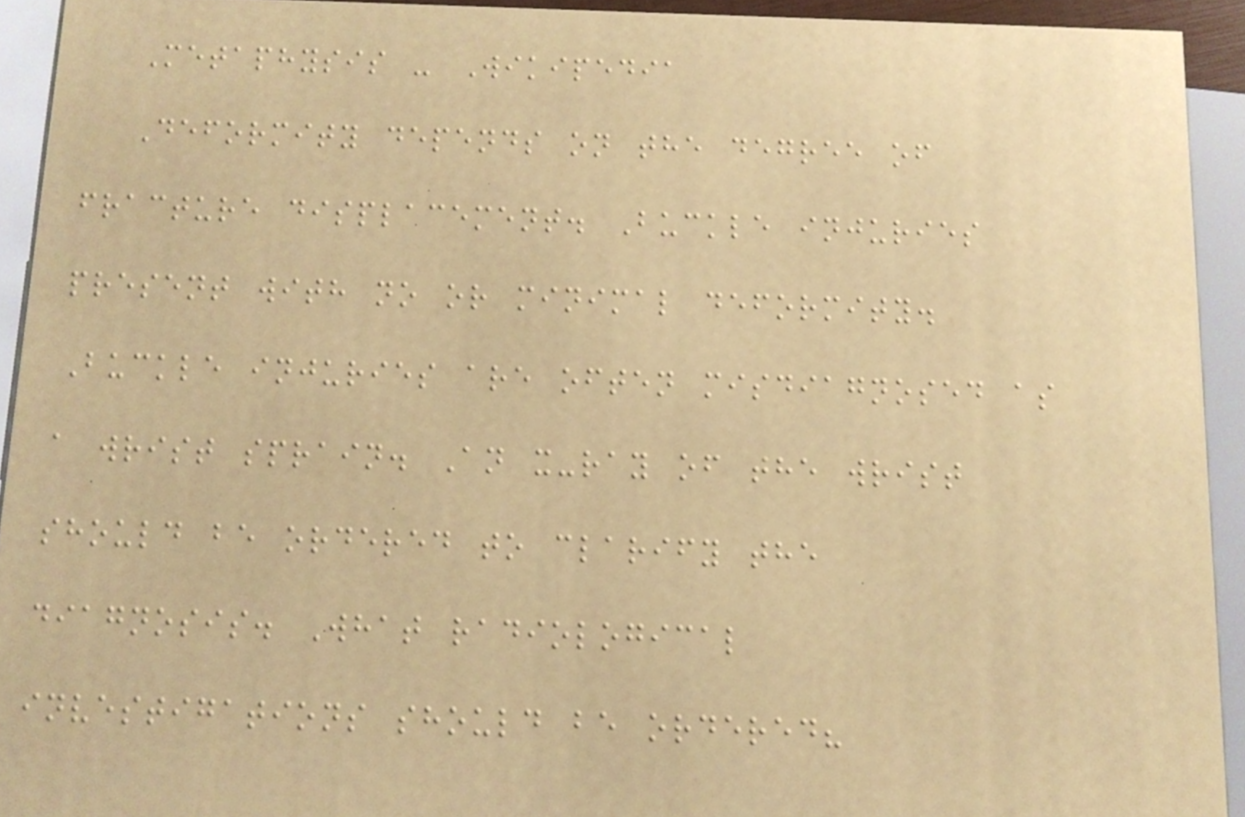Metaphysis - Wikipedia
Deformity depends on the degree of
fracture displacement. Buckle injuries
present with no or minimal deformity.
Buckle injuries are often misdiagnosed as
a wrist sprain. An x-ray of the wrist
should be ordered to clarify the
diagnosis. What radiological
investigations should be ordered?
